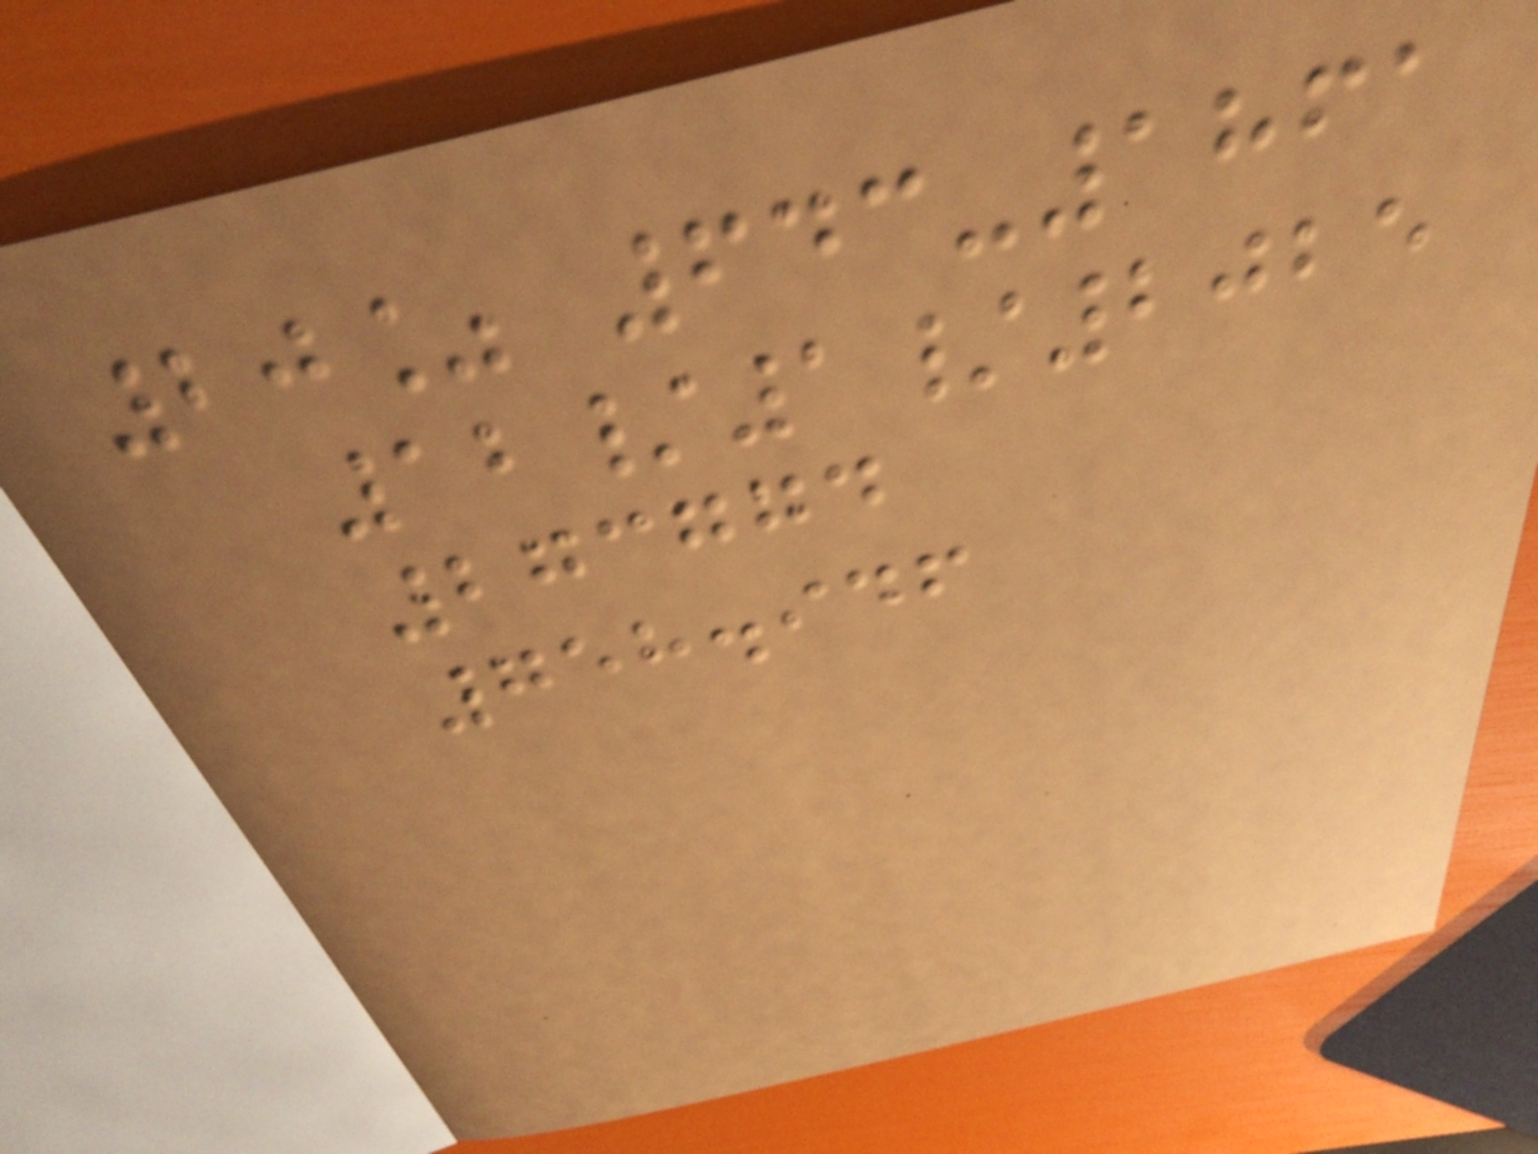20% 643-1861
12/1/2025
273774
758.946
